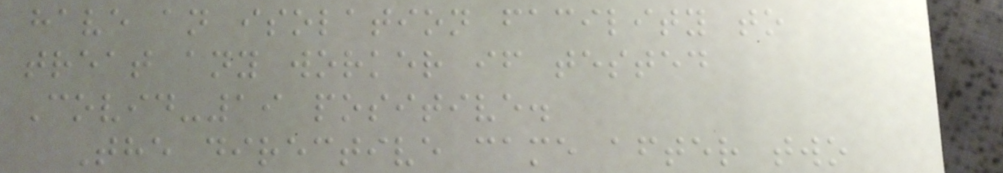have an isolation facility to
treat any worker if tested
Covid-19 positive.
The directive came after two
